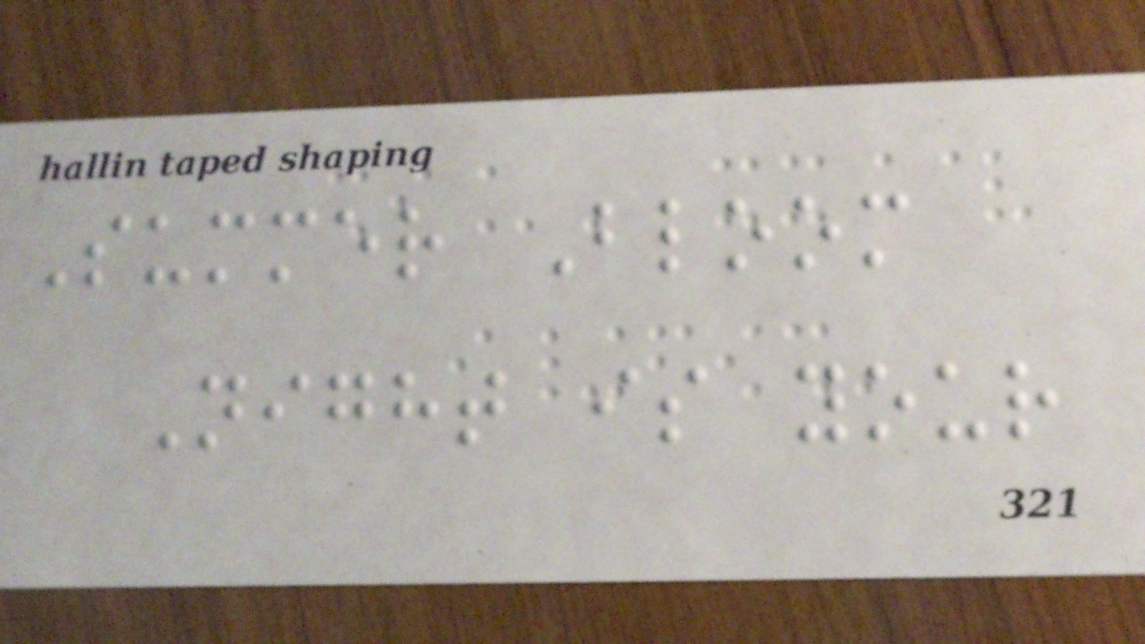Summer Bloom
Night is your
